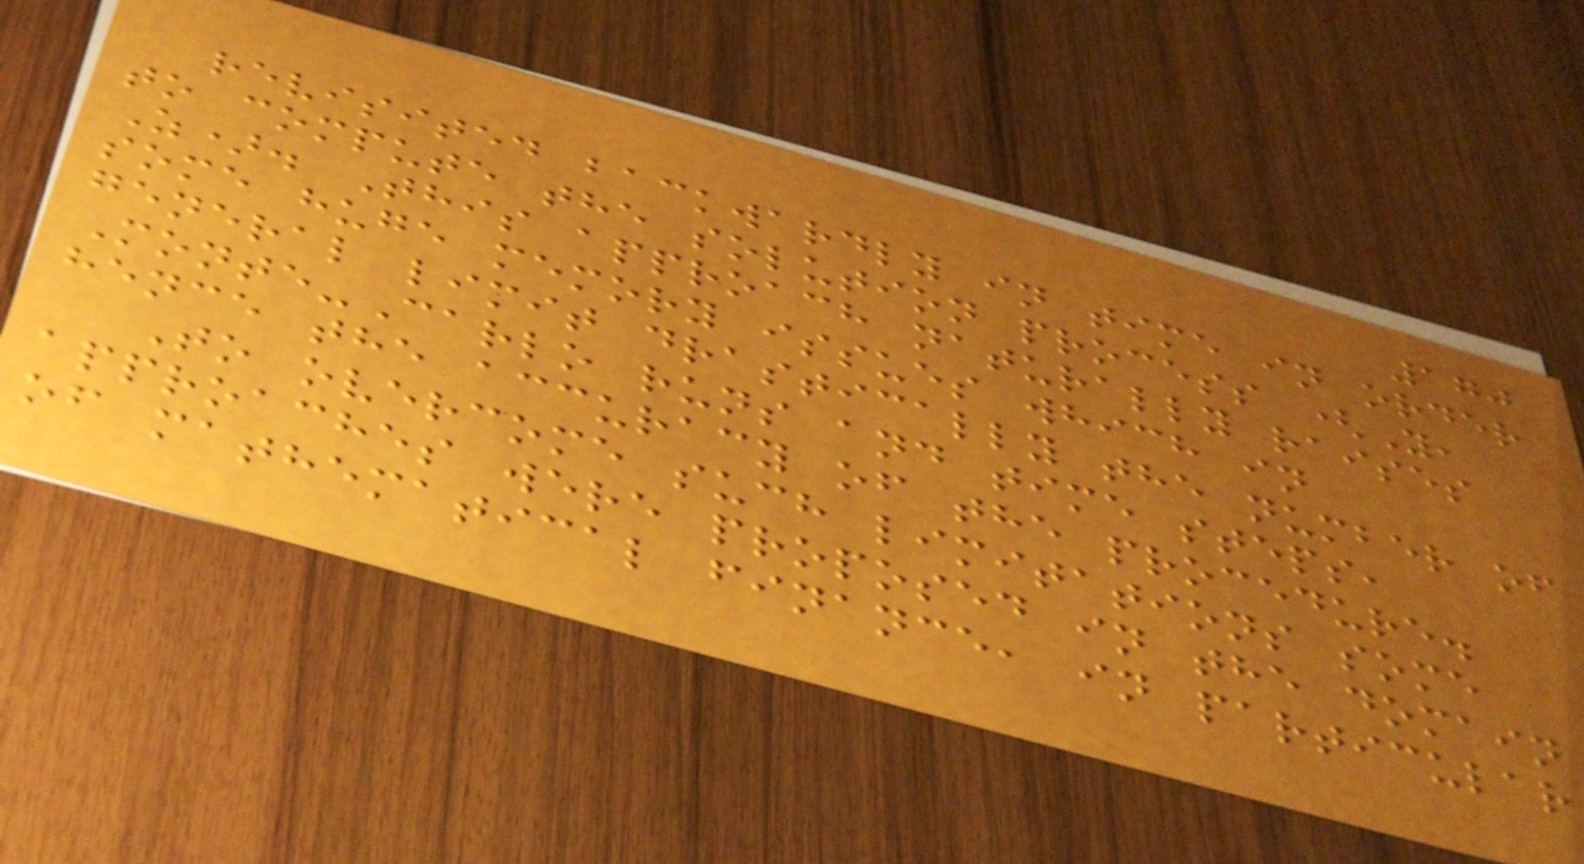170
revisited backwardly in time in order
to compute the solution process (Y,
Z). This approach naturally raises
some huge memory issues which in
general limit drastically the number of
Monte-Carlo runs and time steps,
hence the accuracy of the procedure.
To overcome such limitations some
approaches were proposed in the domain
of mathematical finance, in particular
